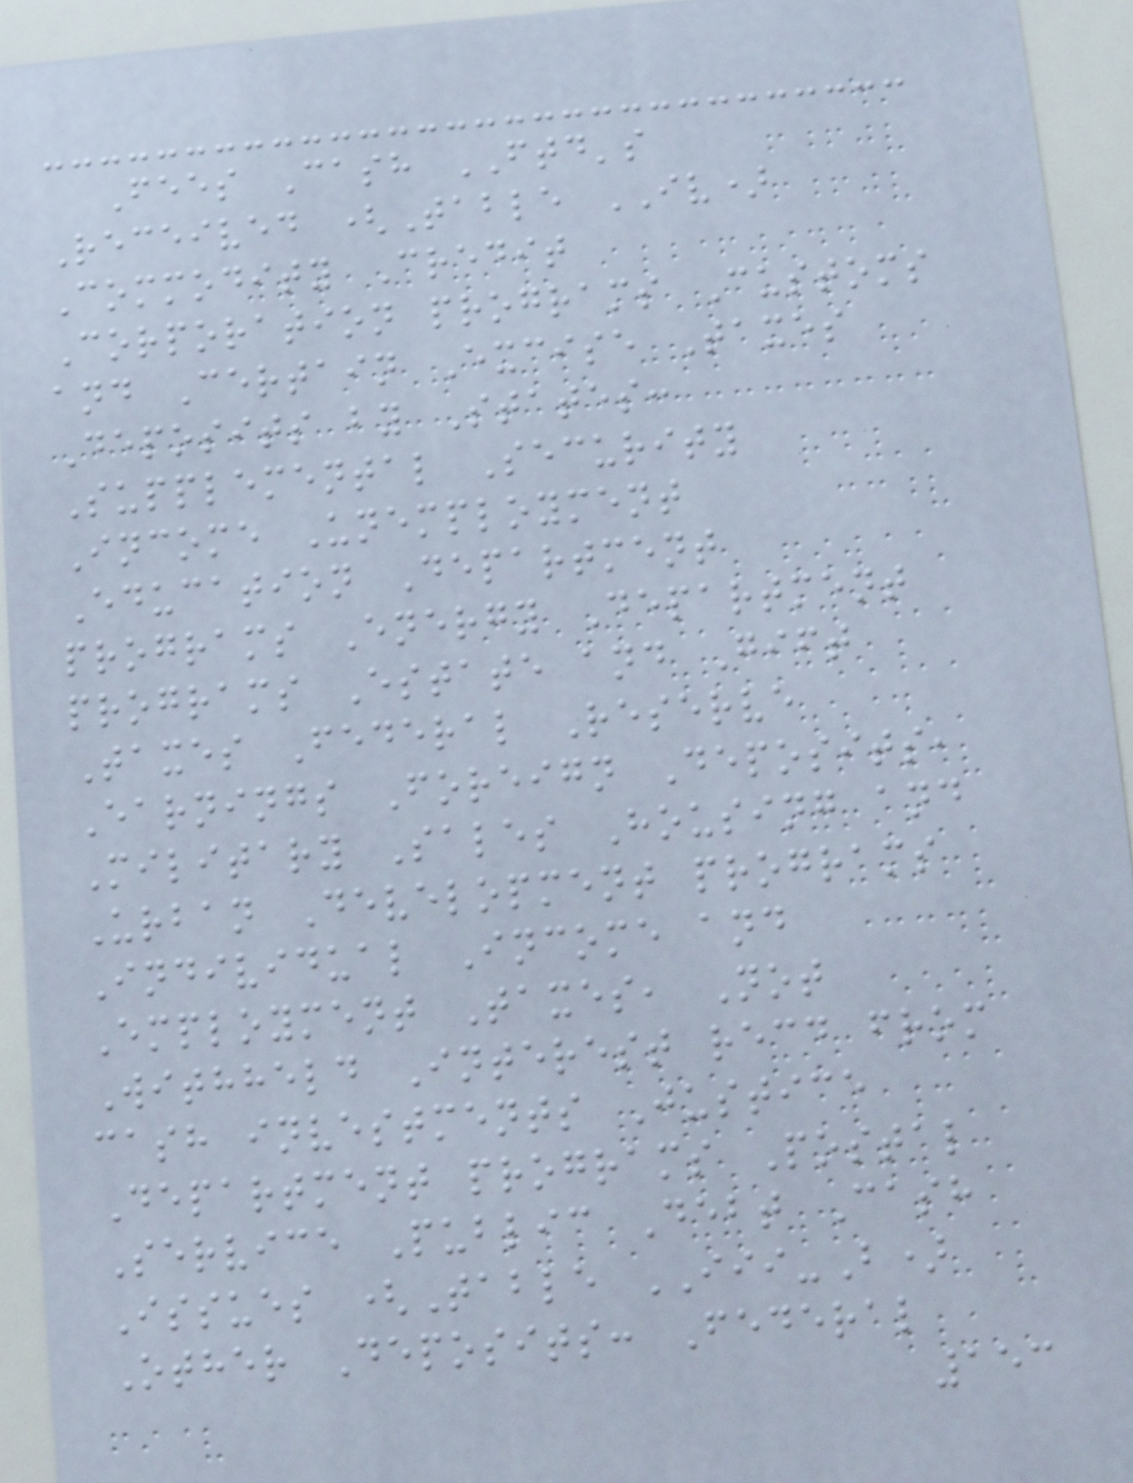Fees Cash FTD's
Received (Table IV)
Commodity Credit
Corporation programs Customs
and Certain Excise Taxes
Deposits by States:
Supplemental Security
Income Unemployment
Education Department
programs Energy Department
programs Estate and Gift
Taxes Federal Reserve
Earnings Foreign Deposits,
Military Sales Housing and
Urban Development programs
Individual Income and
Employment Taxes, Not
Withheld Interest recd from
cash investments Justice
Department programs Postal
Service Public Debt Cash
Issues (Table III-B)
Other Deposits: Federal
153
